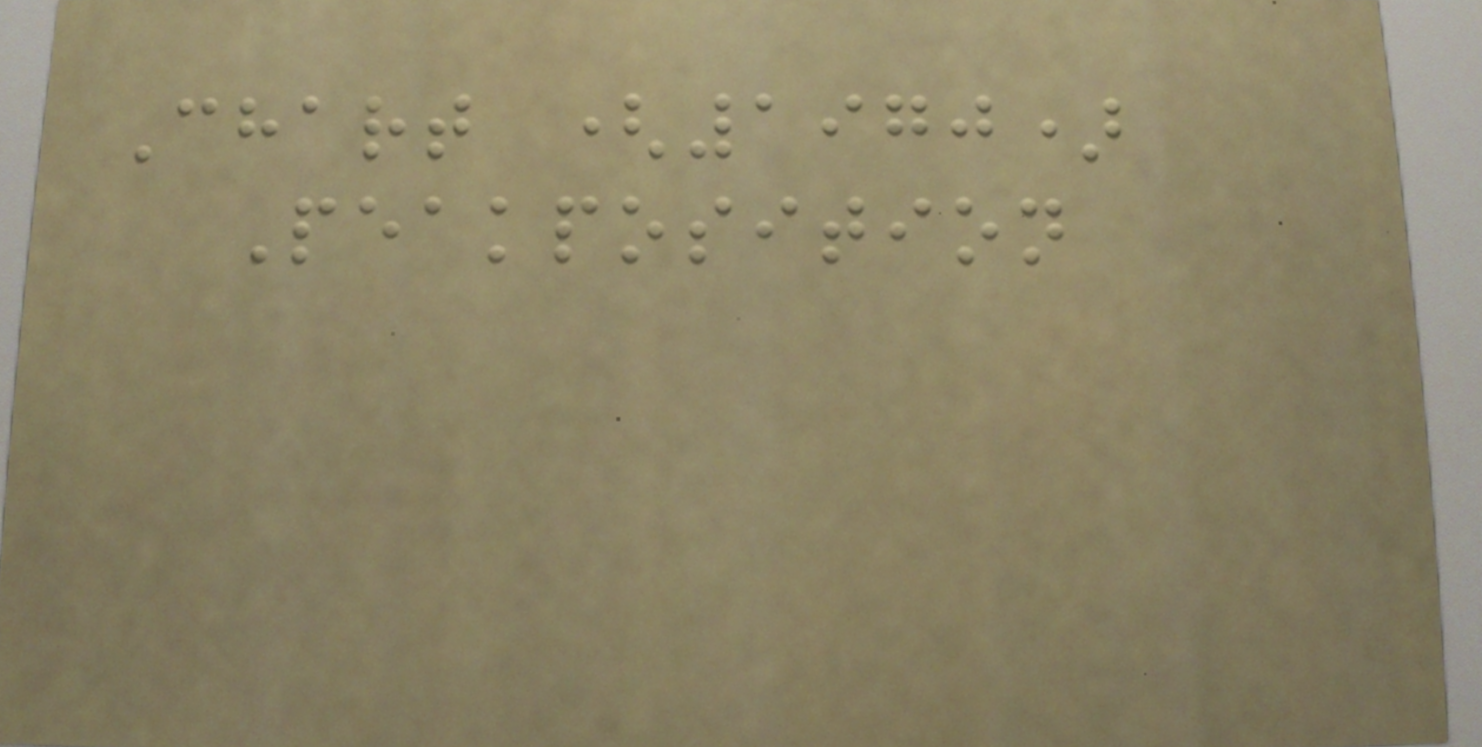Chart (1970)
Peakposition
